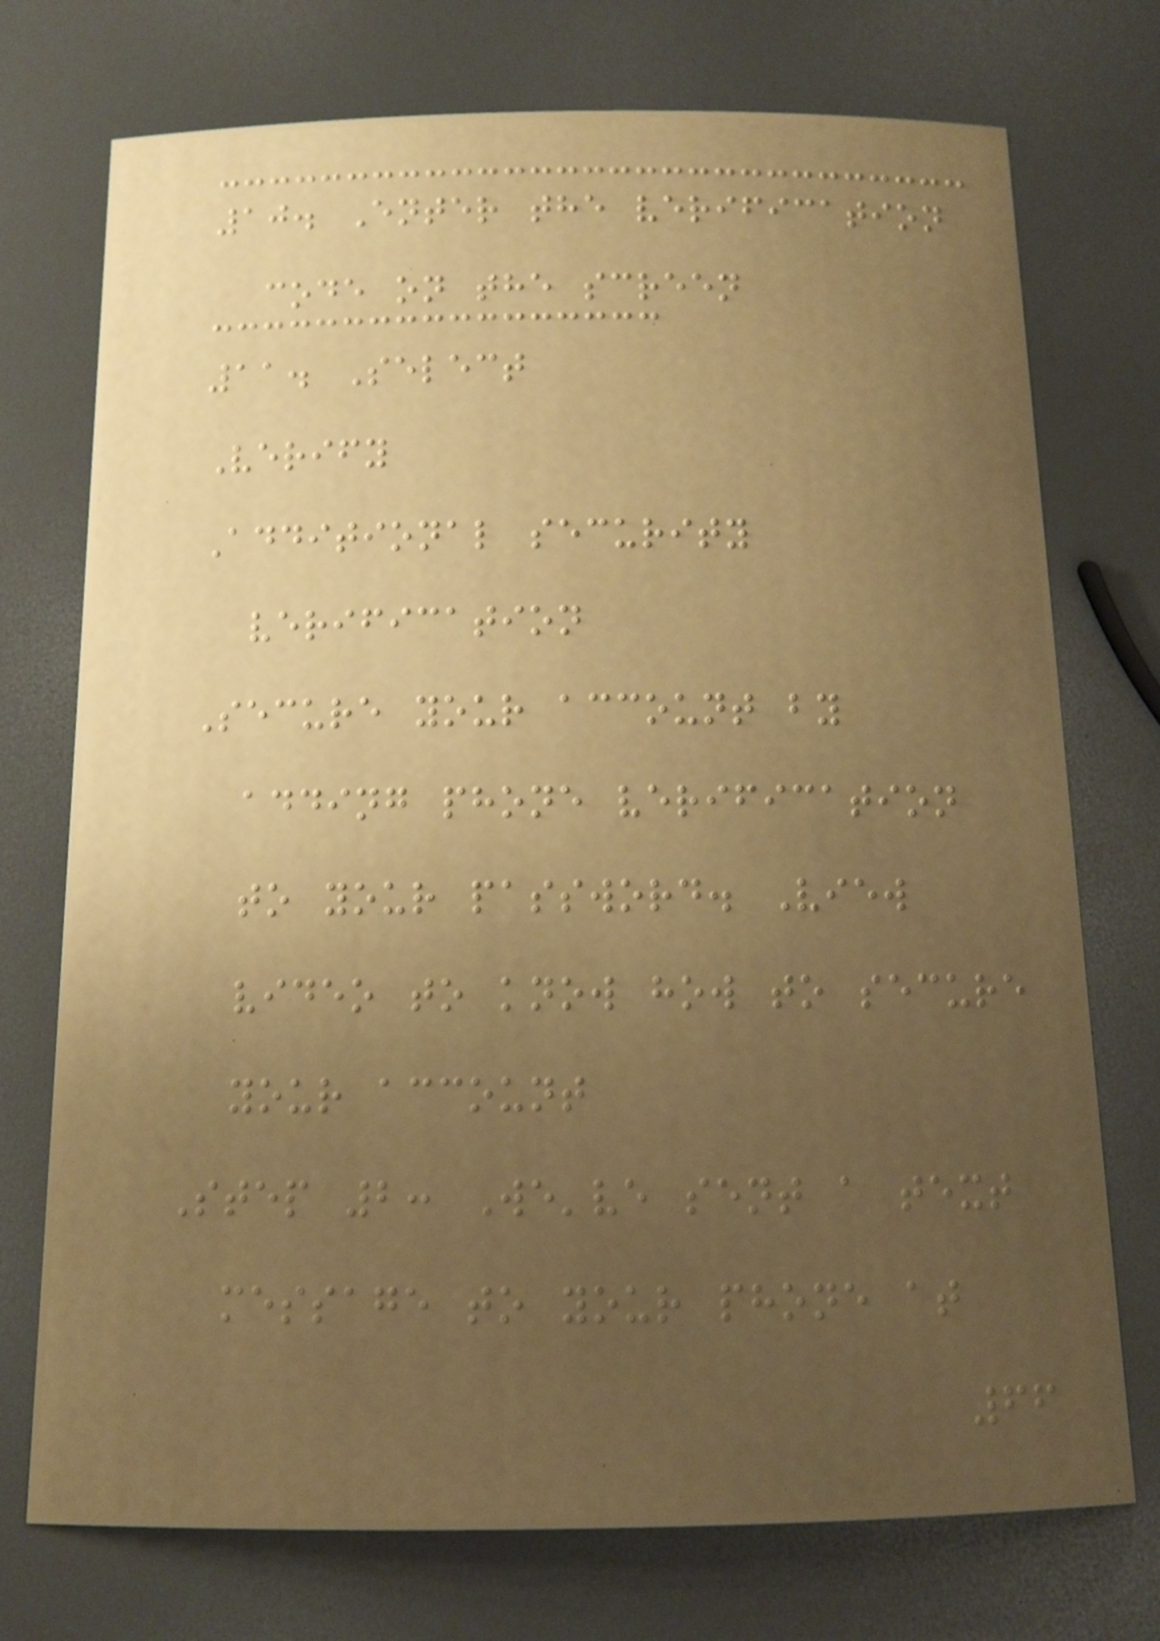10. Enter the verification
code on the screen
11. Select
Verify
Additional security
verification
Secure your account by
adding phone verification
to your password. View
video to know how to secure
your account
Step 2: We've sent a text
message to your phone at
66
